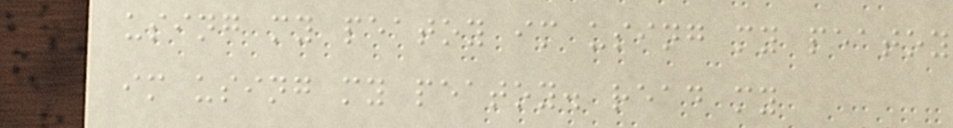using my peatoy im using my peatoy
im using my peatoy. read my
